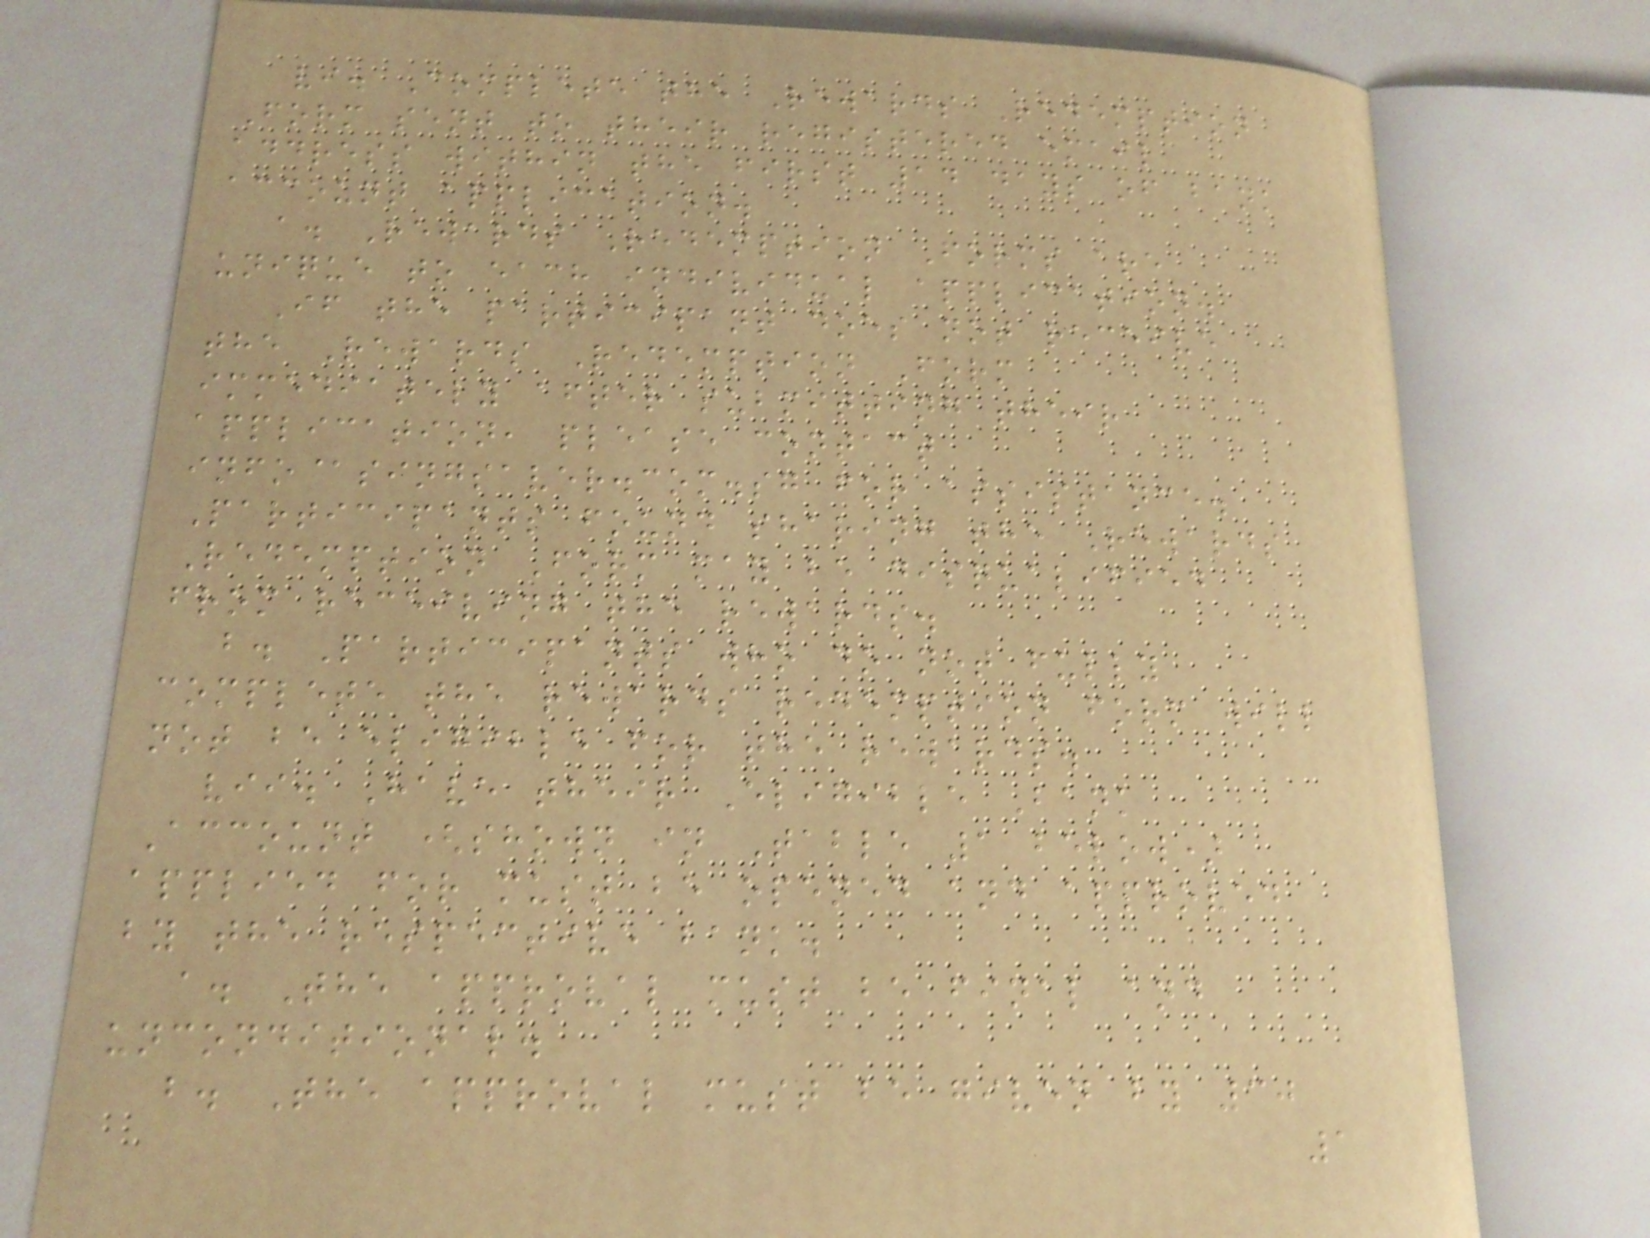vi. Complete the Rewards Redemption
Form sent to their registered email
address within the first 14 days of bank
account application.
a. Rewards Redemption Forms are
unique to each individual application.
If the participant does not receive
the Rewards Redemption Form
immediately after submitting their
application, please contact
info@singsaver.com.sg for assistance.
Participants found sharing the Rewards
Redemption Form may be disqualified
from receiving the rewards.
b. Participants who do not fully
complete the rewards redemption form will
not be eligible for the rewards.
vii. Have their Eligible Bank
Account (shown in Table 1 below)
applied for must be opened and approved
by the respective bank.
a. The approval must be final and
unconditional.
b. The approval must be given by 30
1
